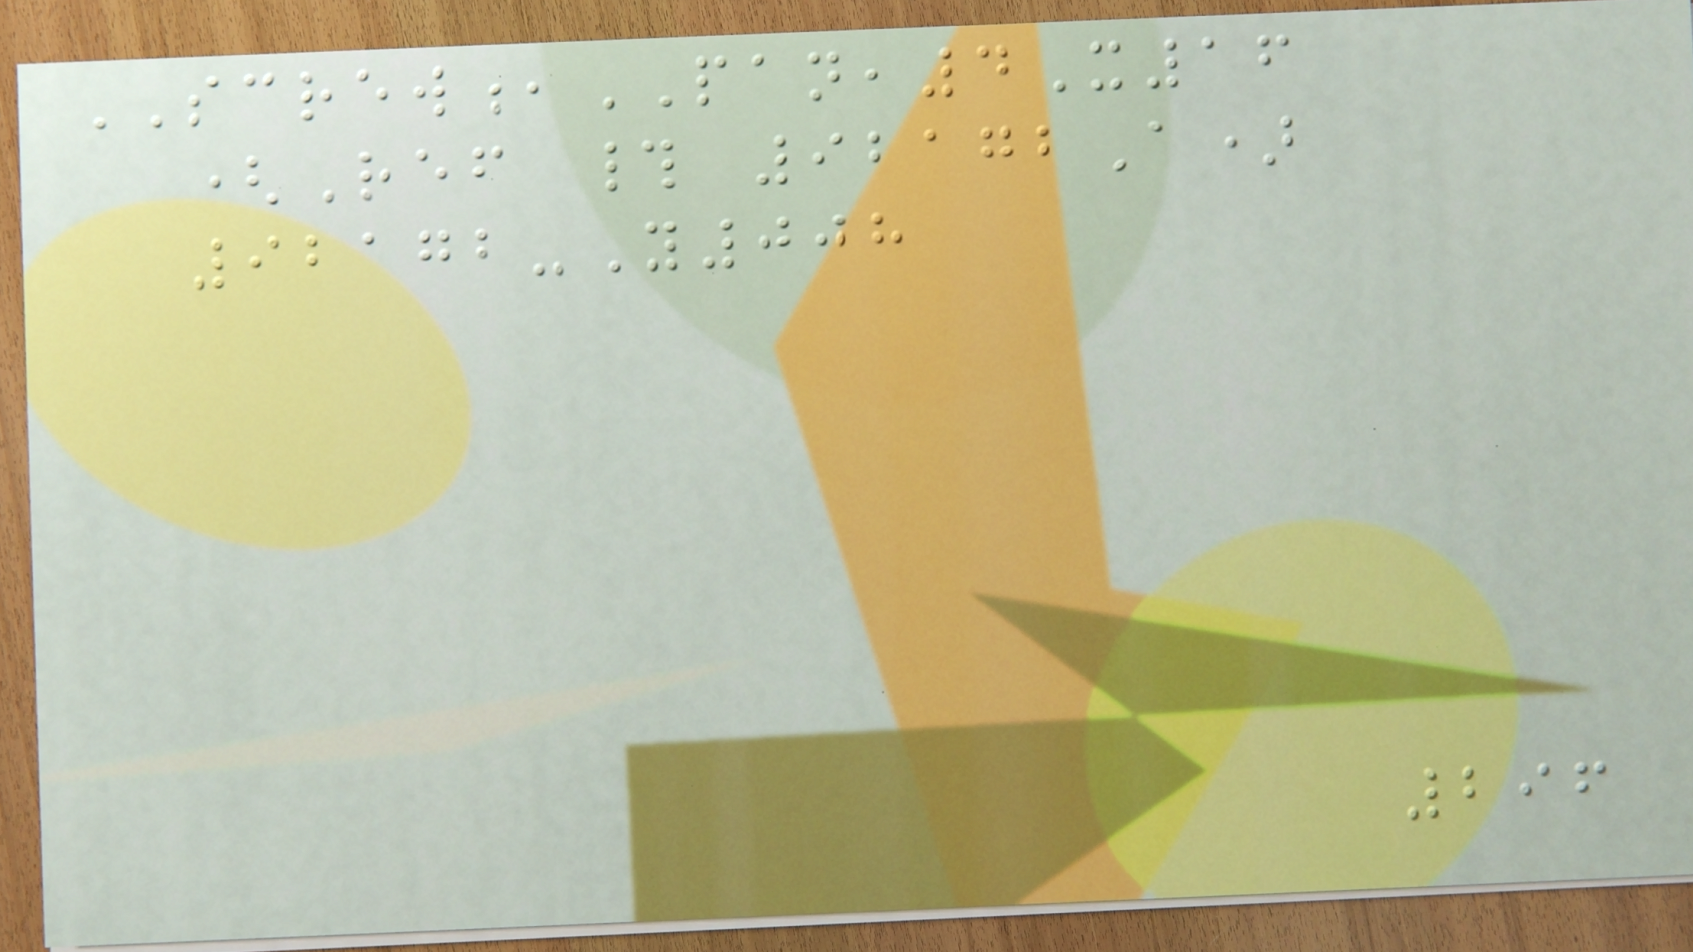SCREW,PAN,4X16
(Ref # 92172A)
92172-Y008
296
